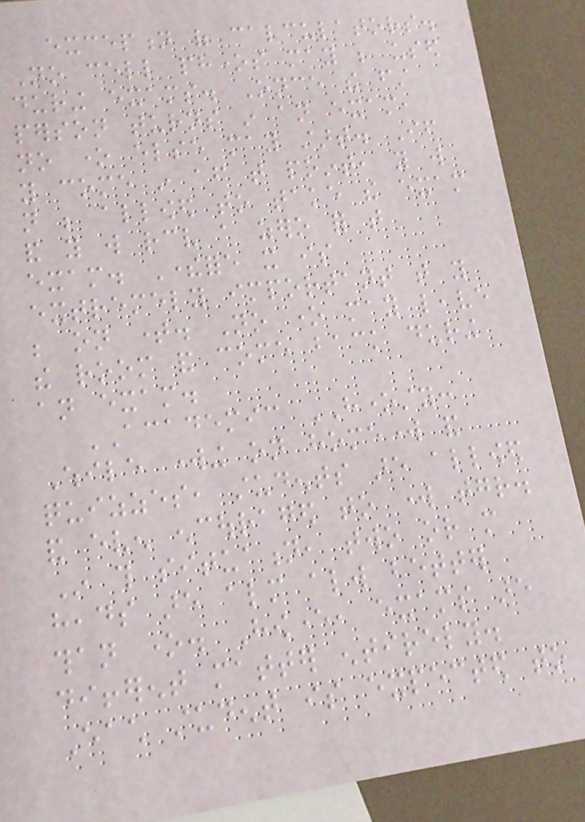exception of calculators.
No cell phones may be used
during exams. Once the first
person turns in an exam,
no one else may start. If
you come in after that point, you will
not be allowed to take the exam
and you will receive a zero for that
exam. Therefore it is
extremely important that you
be on time. No one may leave
the room and come back during
an exam.
ACADEMIC HONESTY:
While working on homework and
quizzes, students are allowed
and even encouraged to work together.
In this situation, two or more
heads are almost always better
than one. However, exams are
different matter entirely.
Each student is expected to
